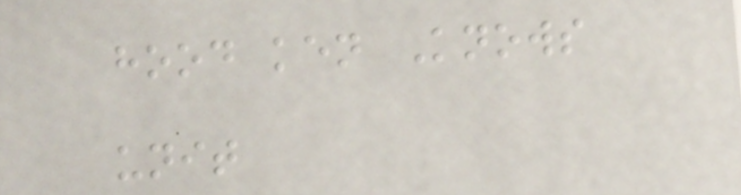hood ken Knows
unit
